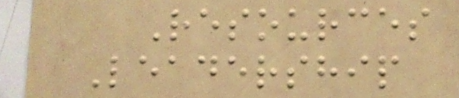Resources
Leadership
